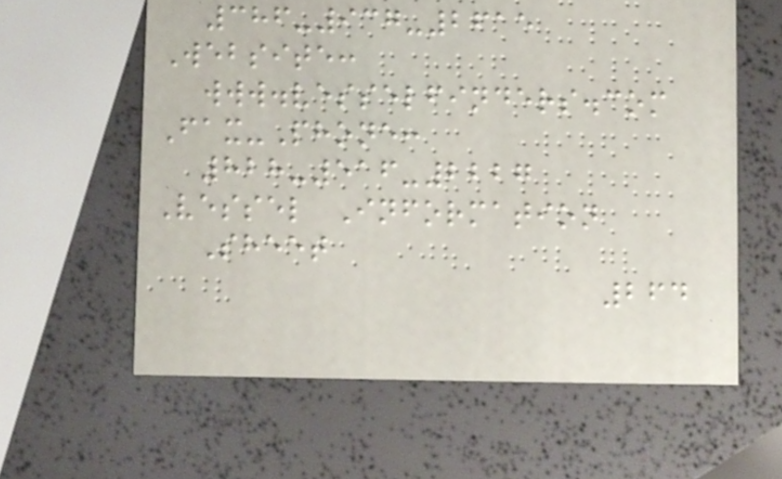386-937-2615
Website:
www.vesselfinders.com
Fax-Phone:
828-516-2227
Vessel Information
Sheet
264
